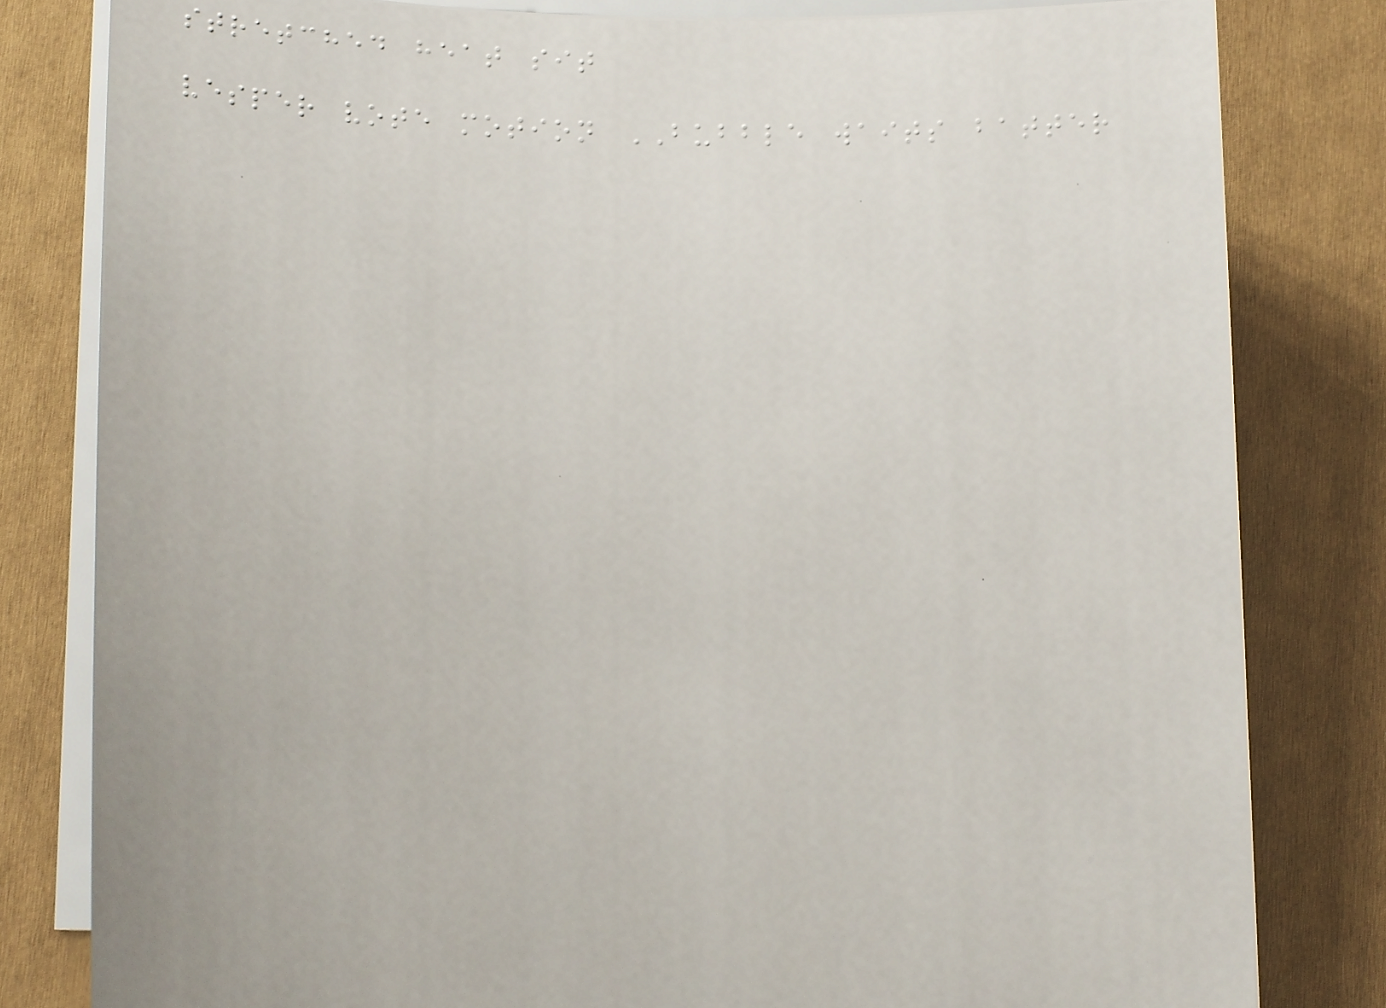stretched heat sit
vesper vote motion BUBBLE waits batter
